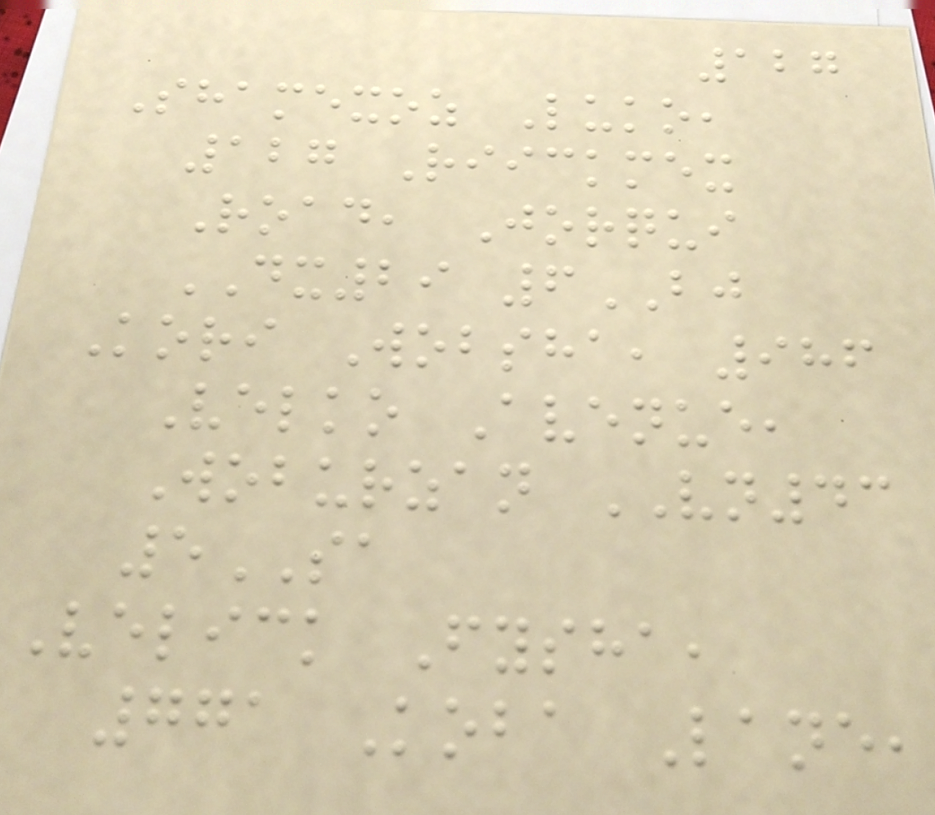127
Shamexoz Luko,
127 Riickmex
Road, Jorqui
DX29 6BJ
Kori Wobsha, 986
Velko Avenue,
Woburzan VN43
5SA
Velick Fysha,
771 Koba Lane,
